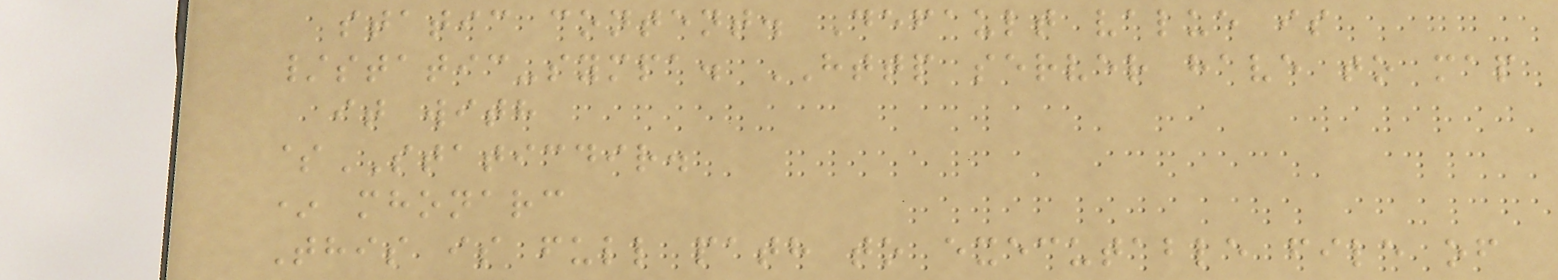static content. Default value is
/static-sympa. HTTP server have to map
it with
$STATICDIR.
* mhonarc
This is full path to executable file of
